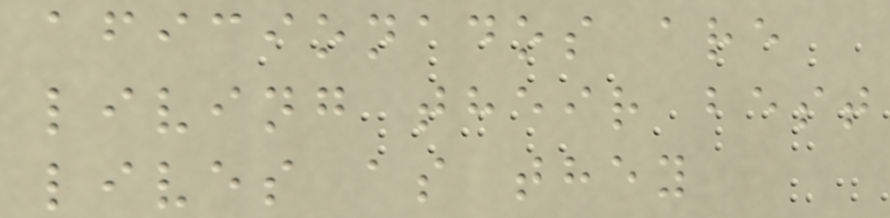aficionados are
living their best
lives as they
